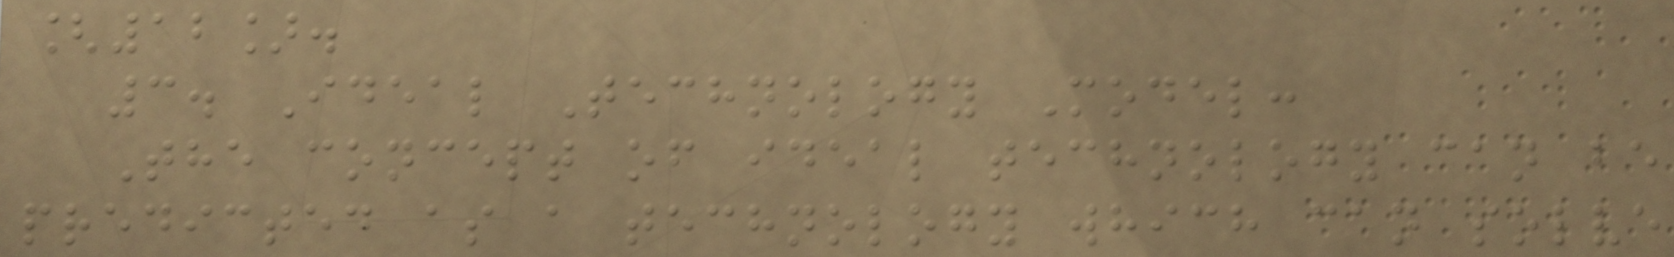[12].
3. Ideal Technology Model:
The concept of ideal technology can be
predicted as a technology which can solve
